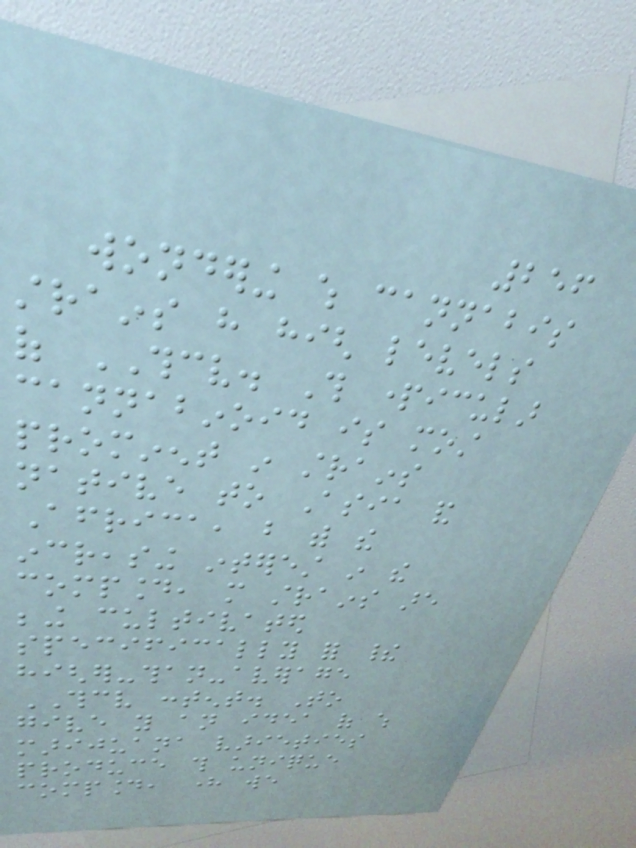256
wondering which cannabis
strains have high levels
of THCV. This particular
cannabinoid is most
prominent in strains
native to Asia and
Africa, but with the
increasing interest in the
compound, more strains are
being cultivated
specifically for their
higher-than-average
THCV content. To
give you an idea of which
marijuana varieties
produce this unique
compound, here we
